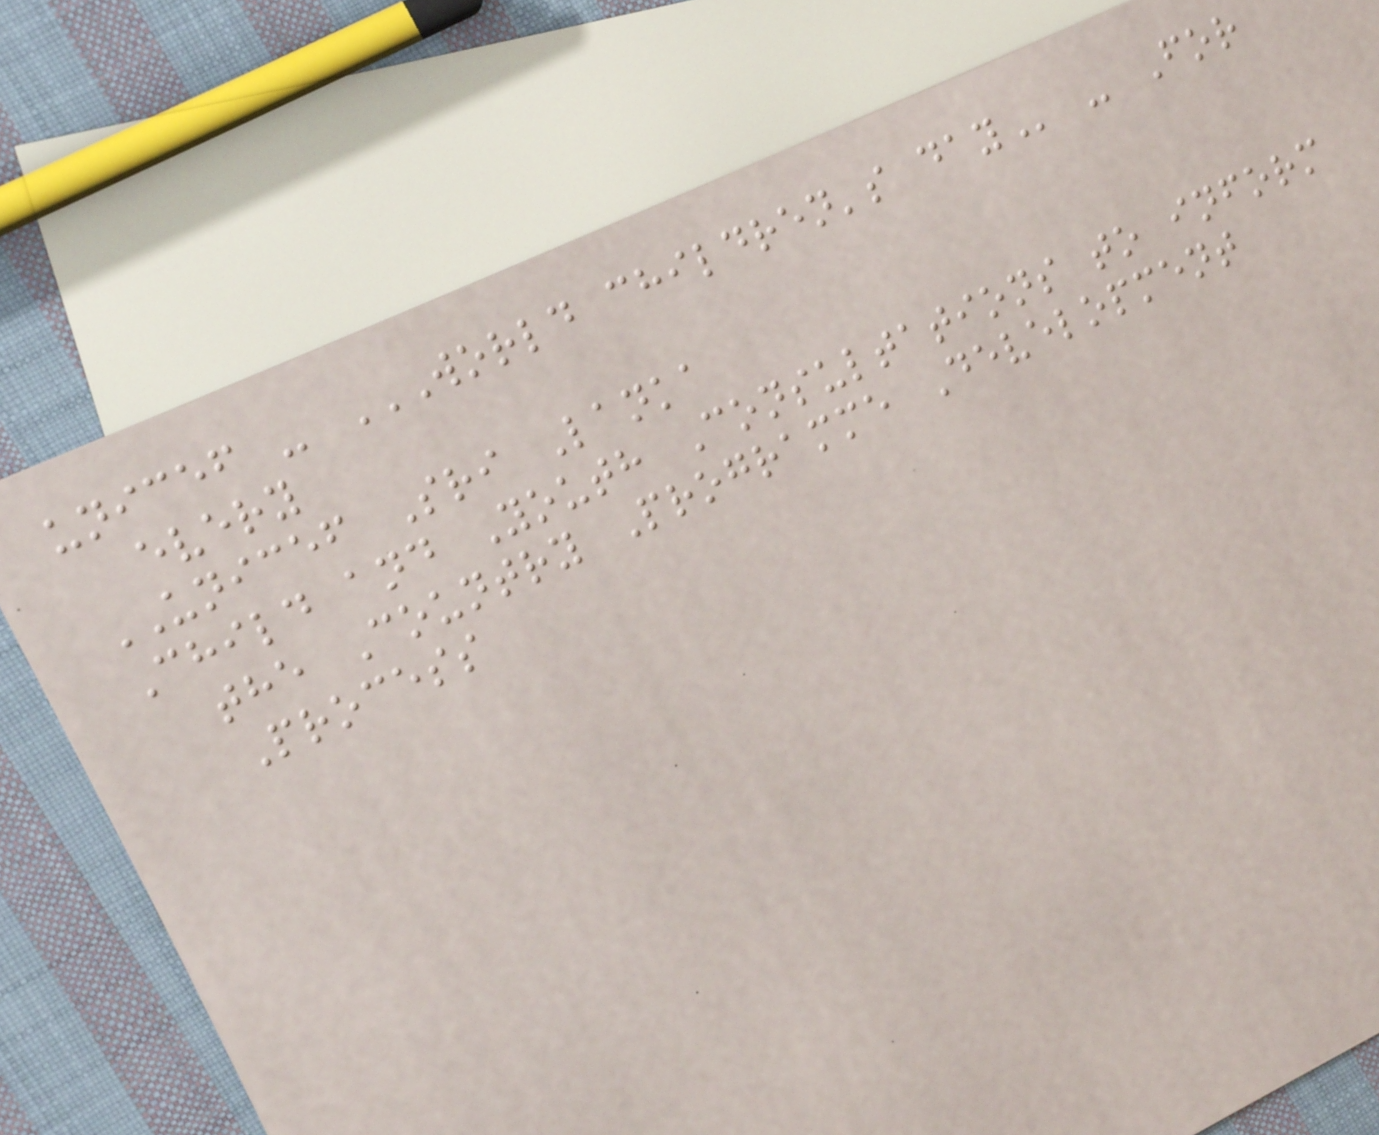unicef - WORLD CHILDREN'S DAY - For
every
UNICEF Sri Lanka
Child and Youth Consultations to inform
the Country Programme Development
Process
